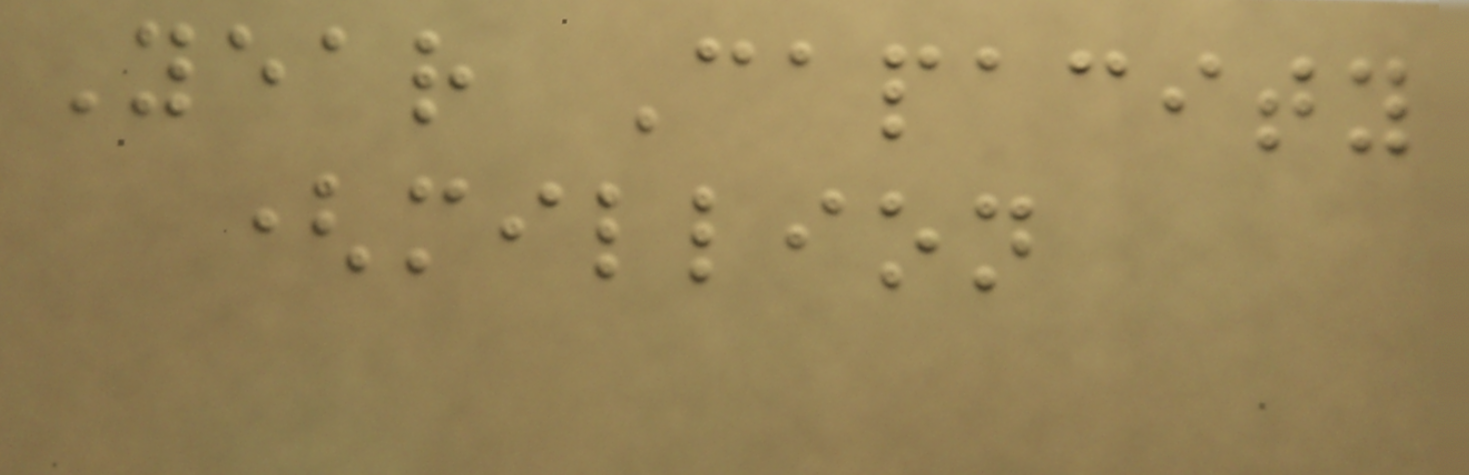Year Capacity
(million
